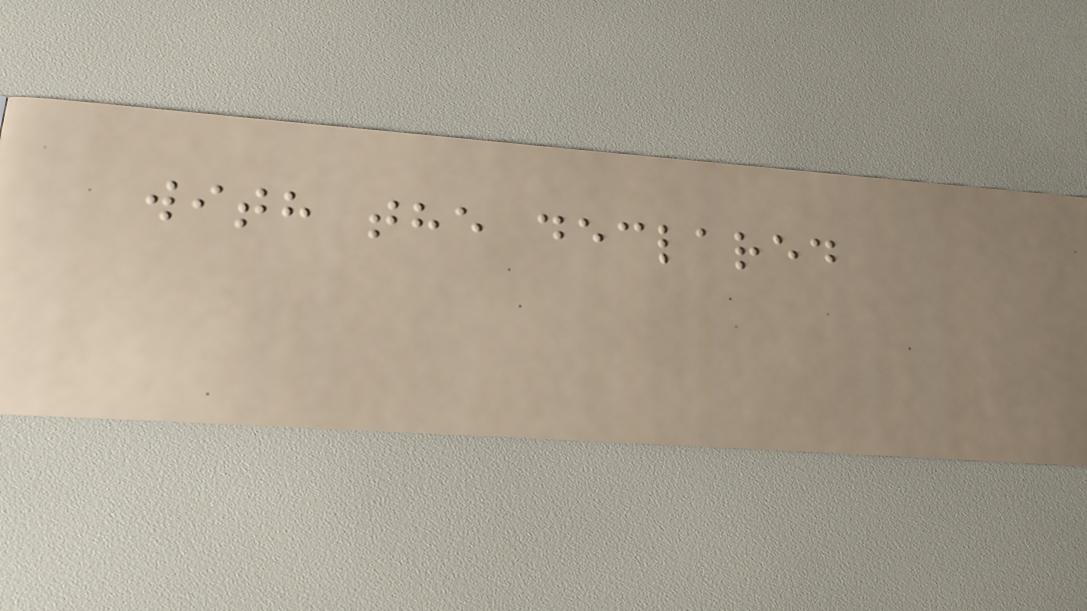with the declared
